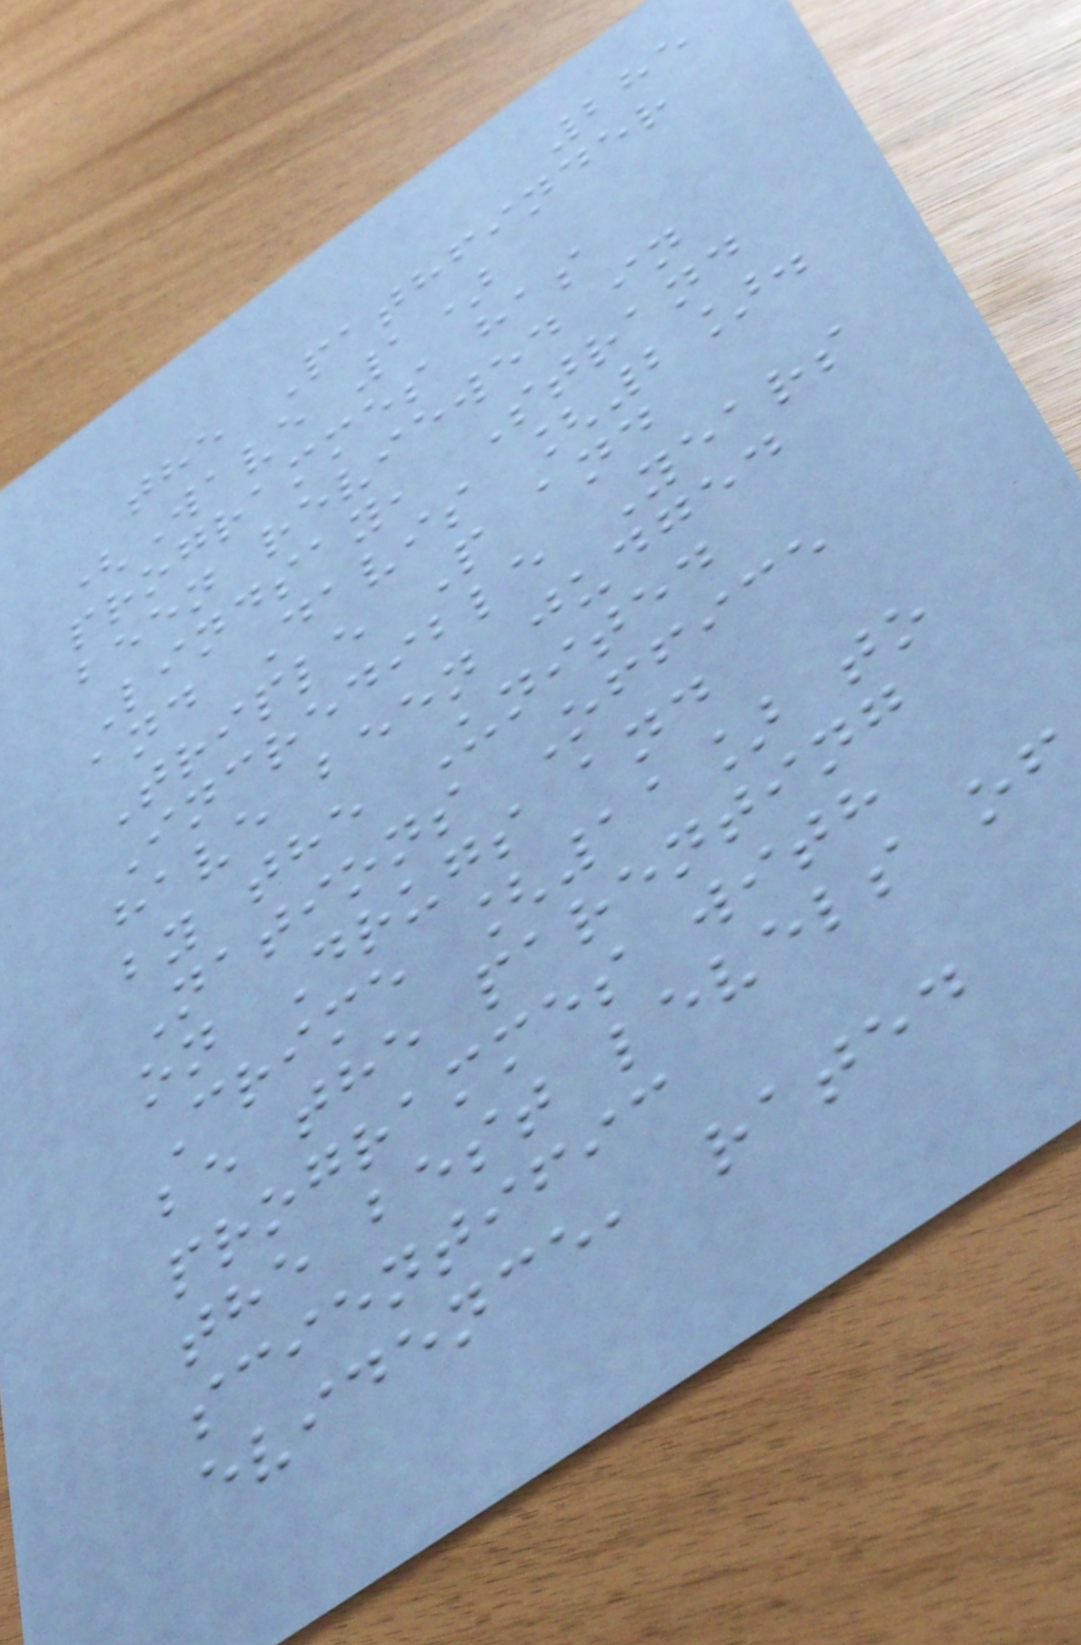285
the Pathfinder
(Wave 1)
programmes has
been reviewed in
Lindsay, Strand
and Davis [2].
Triple P and
Incredible Years
have been judged
by the United
Nations Office
on Drugs and
Crime [11] to
be the parenting
programmes with
the best levels of
scientific
evidence, rated
